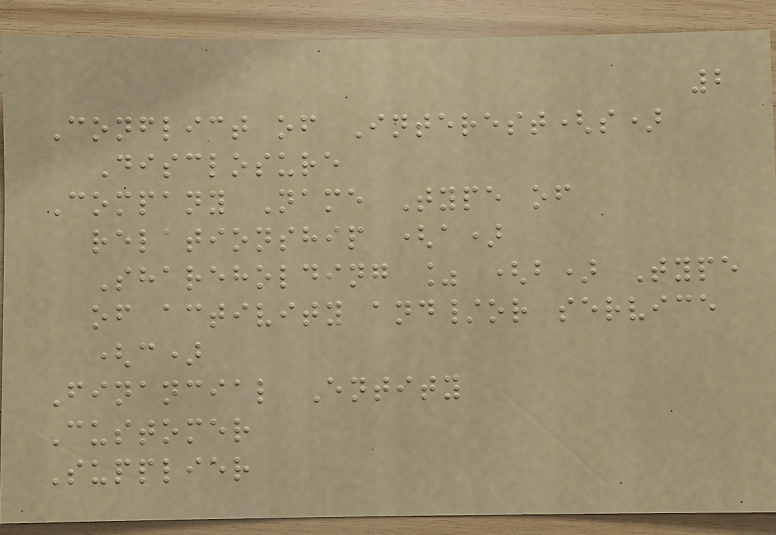2
Conflict of Interest(s)
Disclosure
Company Name Type of
relationship (a)
Shareholding % (b) Type
of activity and/or service
(c)
Financial Entity
Customer
Supplier
